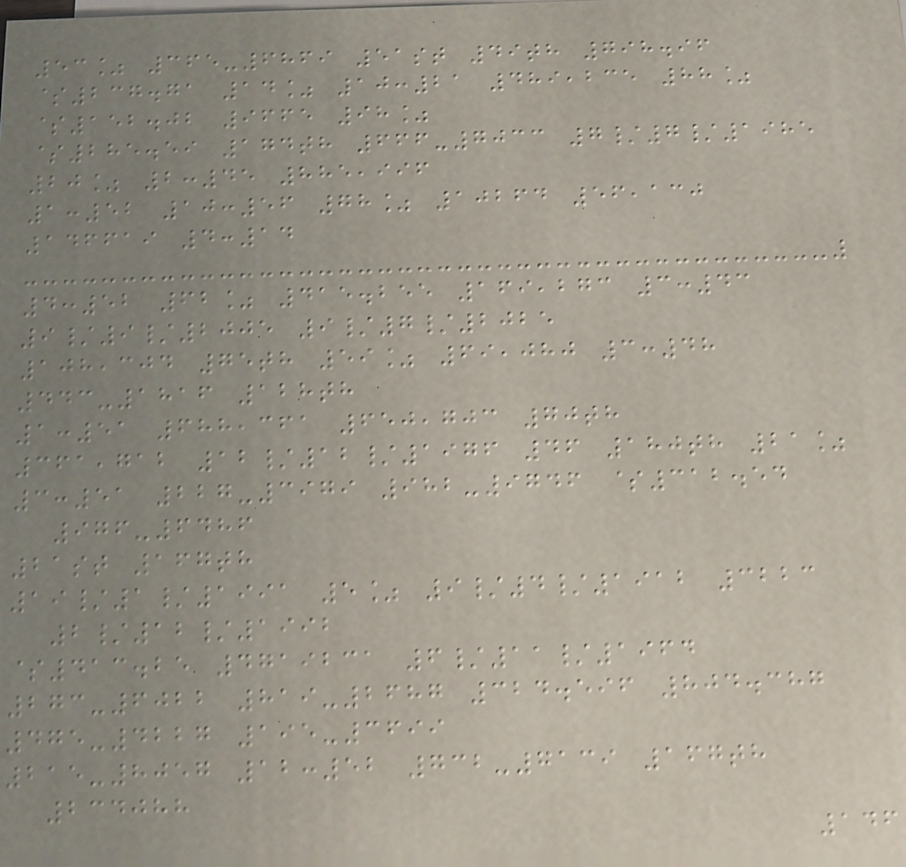53% 365-6869 51st 49th 798.96
$237.71 14% 10:21 489,235 88%
$152.02 9665 98%
$285.59 174th 666-7033 7/7/1985
20% 2:45 885,996
1:52 10:56 78% 10264 56,130
146619 4:14
4:52 62% 415.255 169,273 3:43
9/9/2005 9/7/2025
108,304 75th 59% 69,080 3:48
443-1816 128th
1:51 688,361 650,703 70th
361,712 12/12/1976 46 180th 21%
3:51 227-3979 982-9746 $312.54
976-6486
21st 167th
19/1/1991 5% 9/4/1912 3223
2/12/1992
$413.25 4719231 6/11/1964
273-6022 819-2687 324.596 804.387
475-4227 195-3699
215-8057 12:52 732-7139 167th
234088
146
